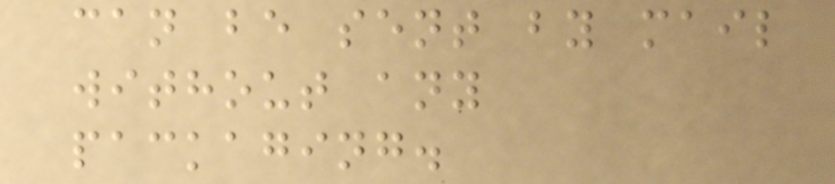can be sent by mail
without any
packaging.
